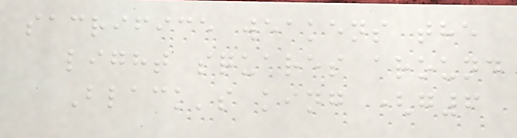sacrifice weakens the
light squares around
Black's king (g6
